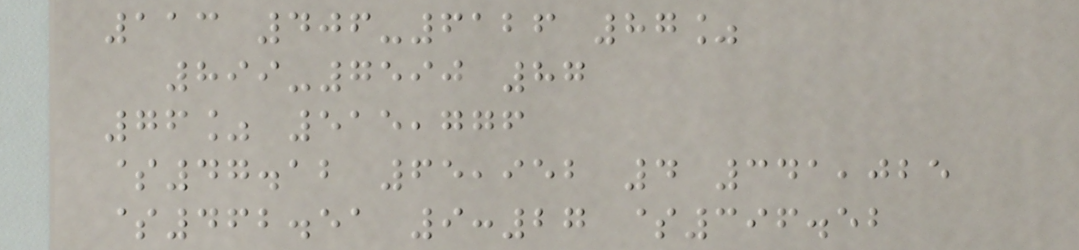113 406-6126 87%
899-7590 87
76% 515,776
$47.12 65,952 4 341,025
$462.51 9:27 $396.52
